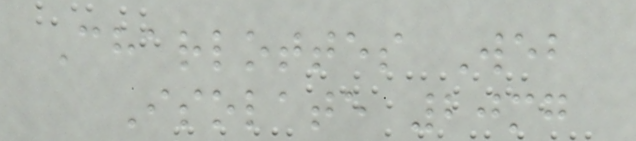Charlottes Web
Isolate 20mg
